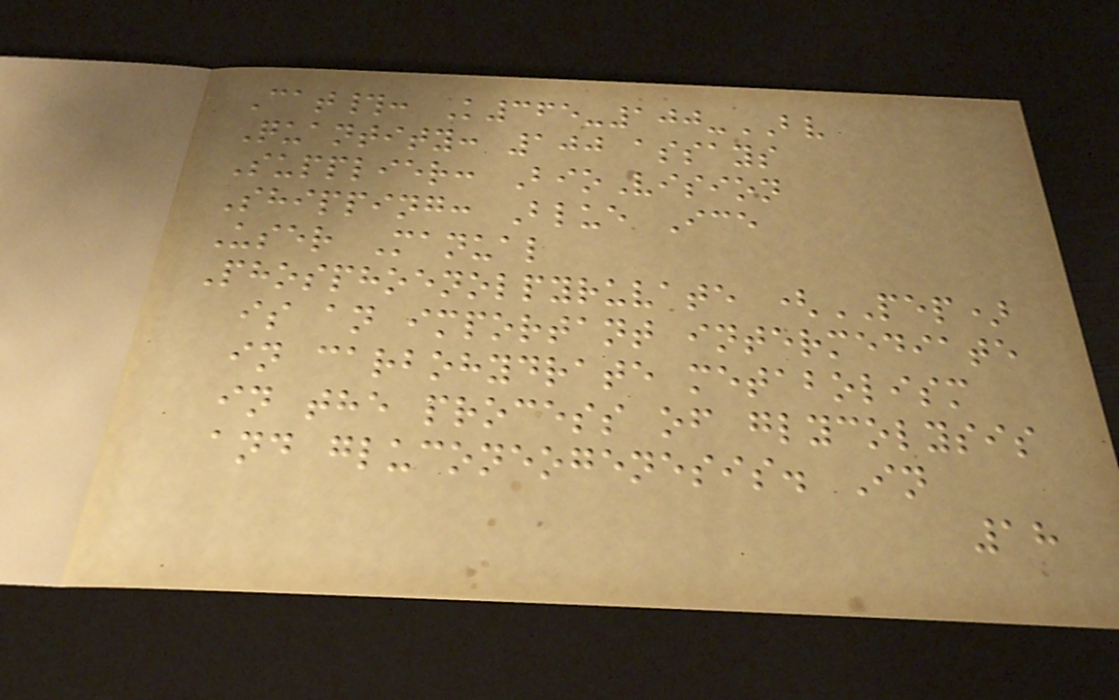Cat#: K365-100-BV
Quantity: 100 assays
Supplier: BioVision
Shipping: Blue Ice
User Manual
Phosphoenolpyruvate (PEP)
is an important intermediate
in carbohydrate metabolism
in the process of glycolysis
and gluconeogenesis. In
18
